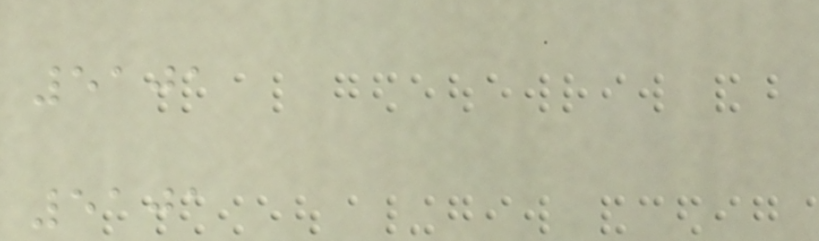5101
5101
